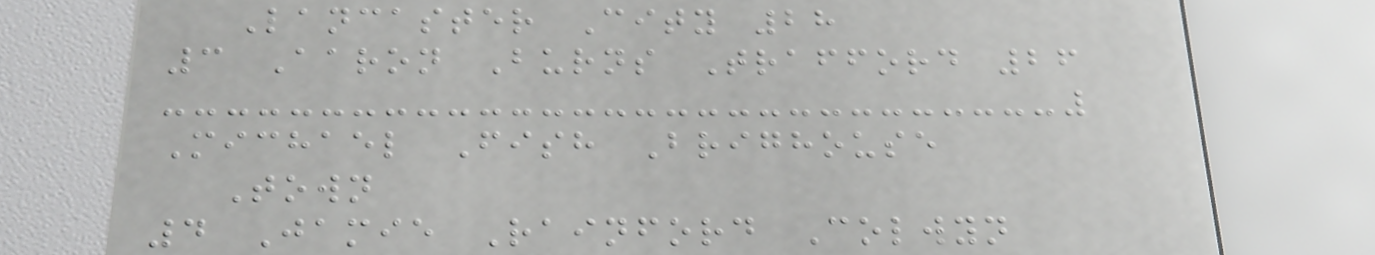Lancaster City 28
3 Aaron Burns Trafford 26
Michael Fish Brighouse
Town
4 Jamie Rainford Colwyn
